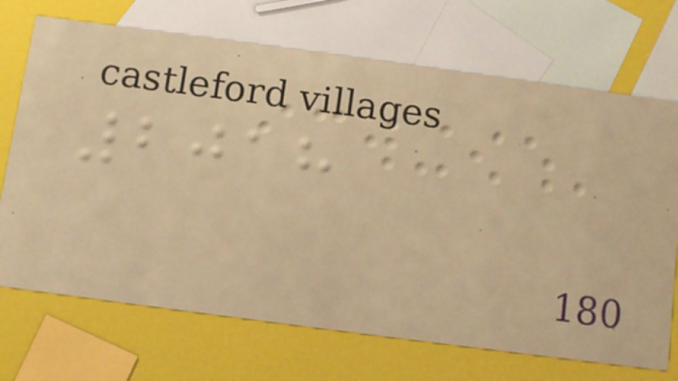2018
